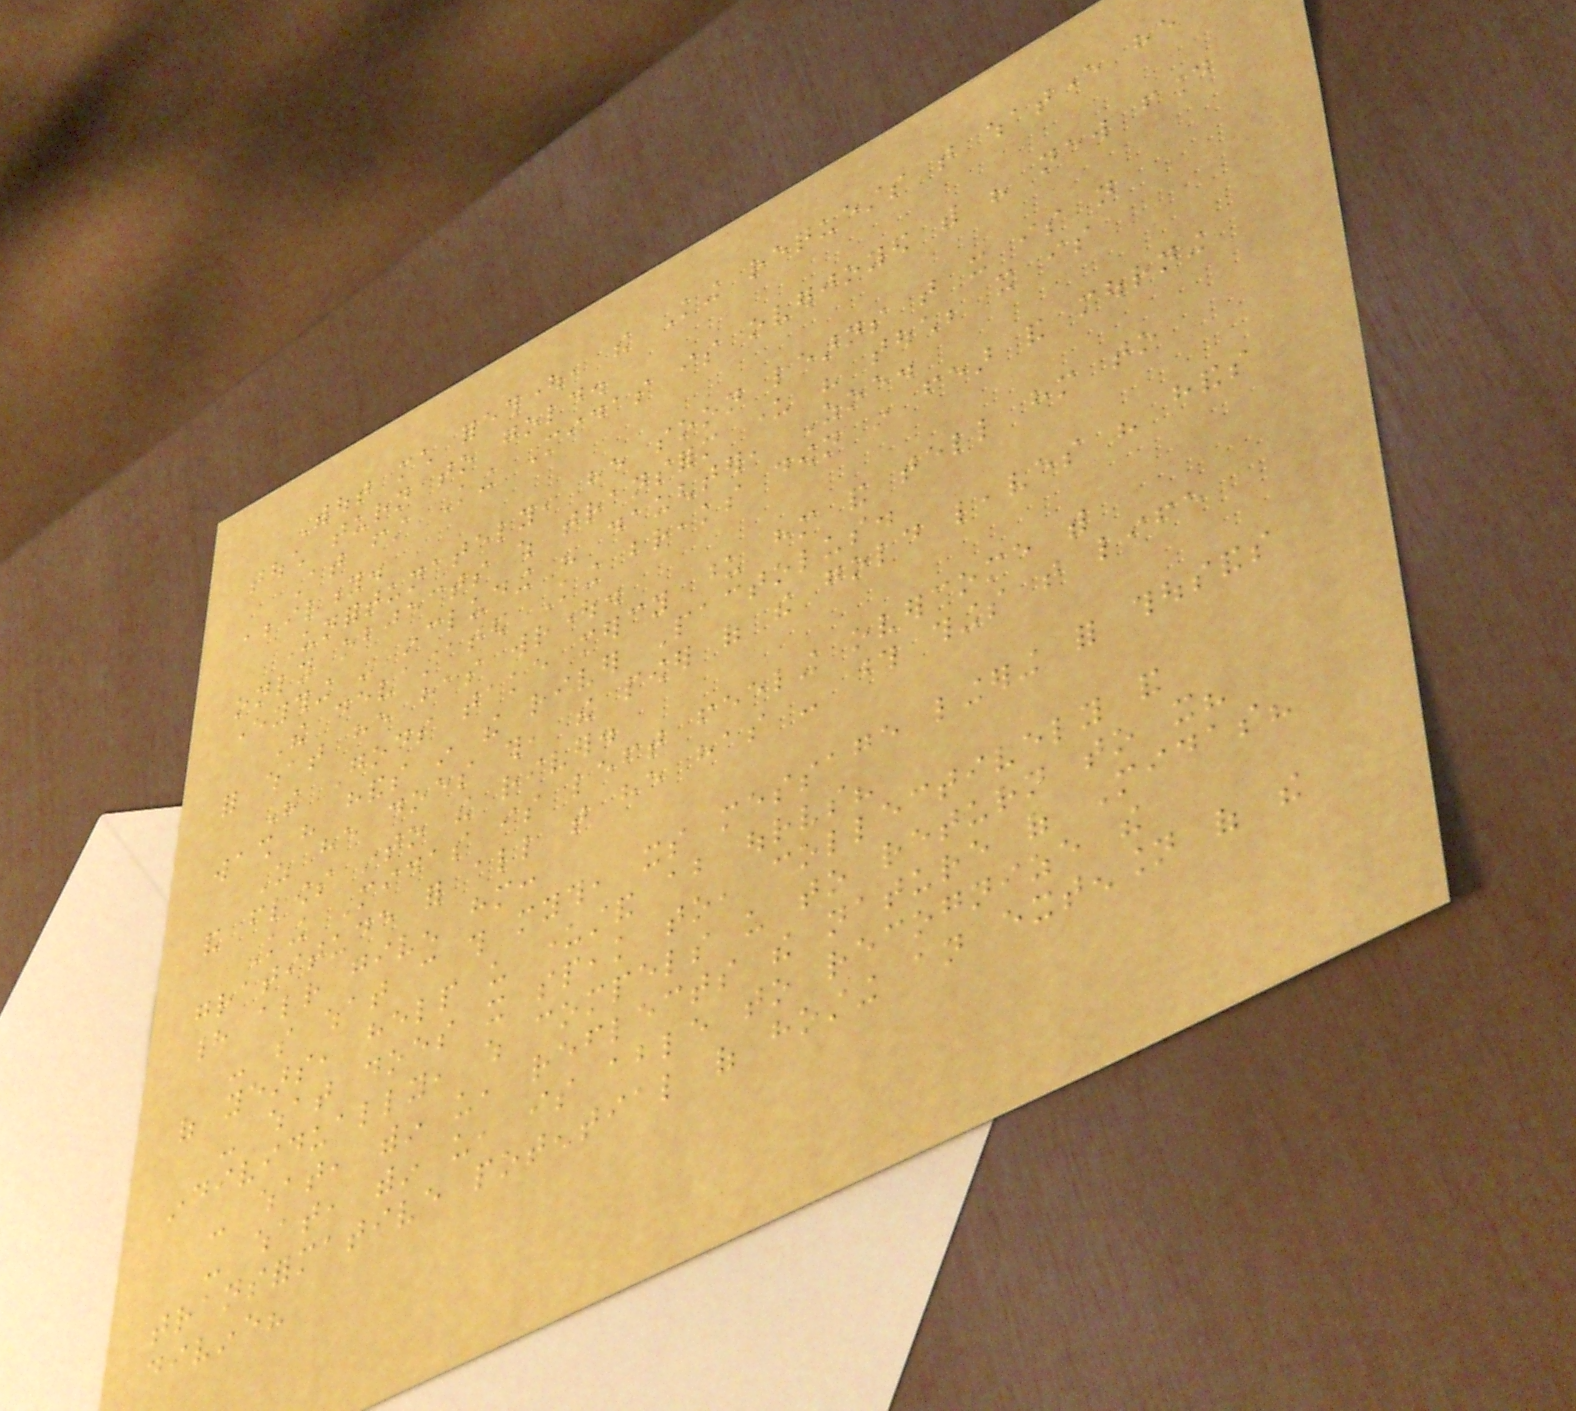Without much forethought, the King requests that whatever he
touch turn to gold.
At first King Midas is overjoyed with his new found
ability.
Unfortunately, he soon learns that it is not
only objects which transform under his touch; it is
everything - including his daughter, Zoe.
The devastated King breaks down in fear and mourning
for what he has wrought.
The Gods take mercy upon him and tell him to
wash his hands in the river Pactolus.
As he does this, the power of the gold leaves his hands
and flows into the river.
King Midas is left feeling overcome with
gratitude for all that he has - those things that life
had already given him:
- so what can this myth, its message lingering for thousands
of years, help us understand about ourselves?
- what does it speak to, collectively and
individually, which compels us to return to it?
- what, within us, reflects the nature of Midas?
- what, within us, is able to recognize the
transformative potential of hosting an extension of the
divine?
